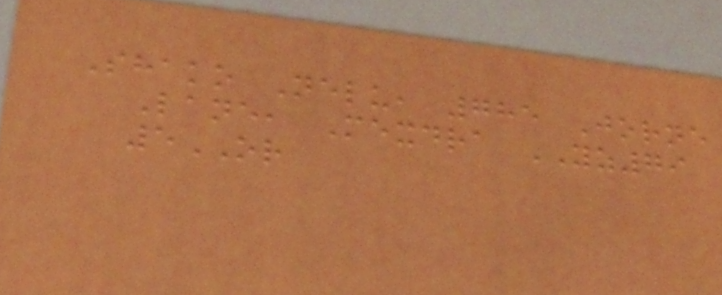Shako Nelu, 785 Jorne
Lane, Mexdra YZ79
5OR
